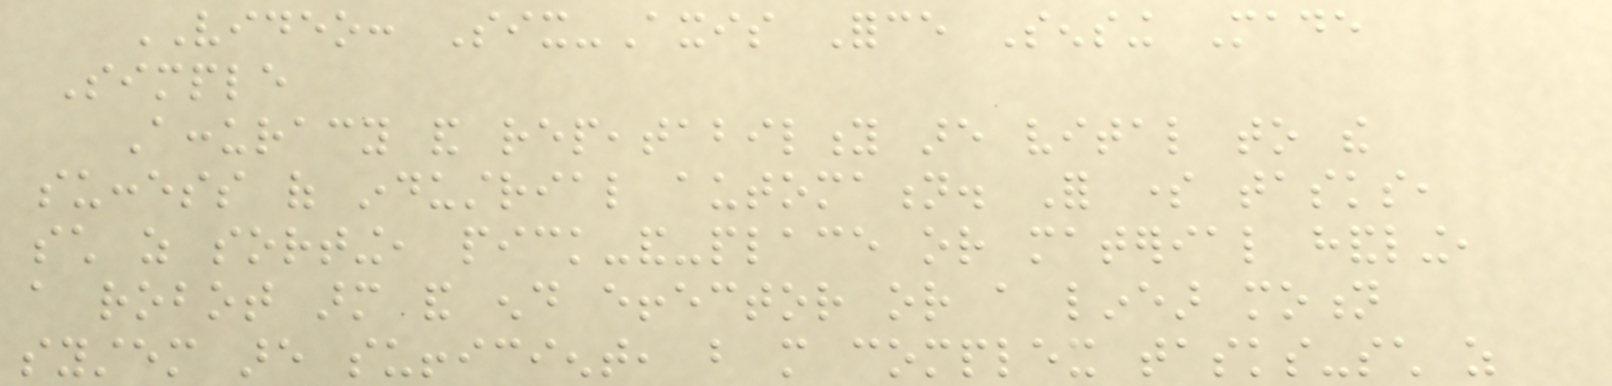VIDEO: Six-Axis Force Sensing Made
Simple
Accuracy and repeatability are vital to the
success of industrial automation. For some tasks,
such as sorting, pick-and-place or material handling,
a robot arm and end effector or a linear motion
system are sufficient, but more complex tasks-such as
